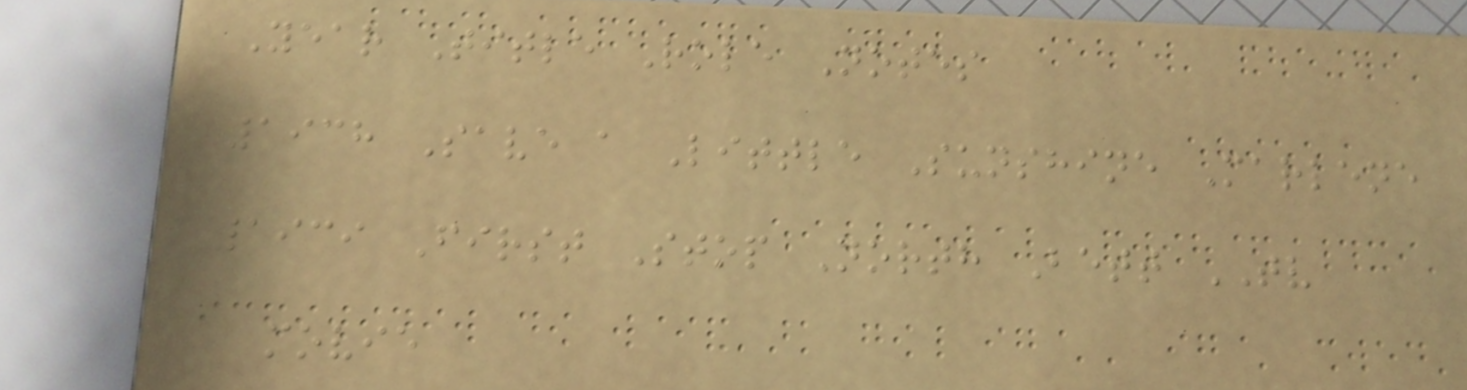Year Title Role Notes
1938 Save a Little Sunshine Marlene
1939 First Stop North Bett TV
movie
